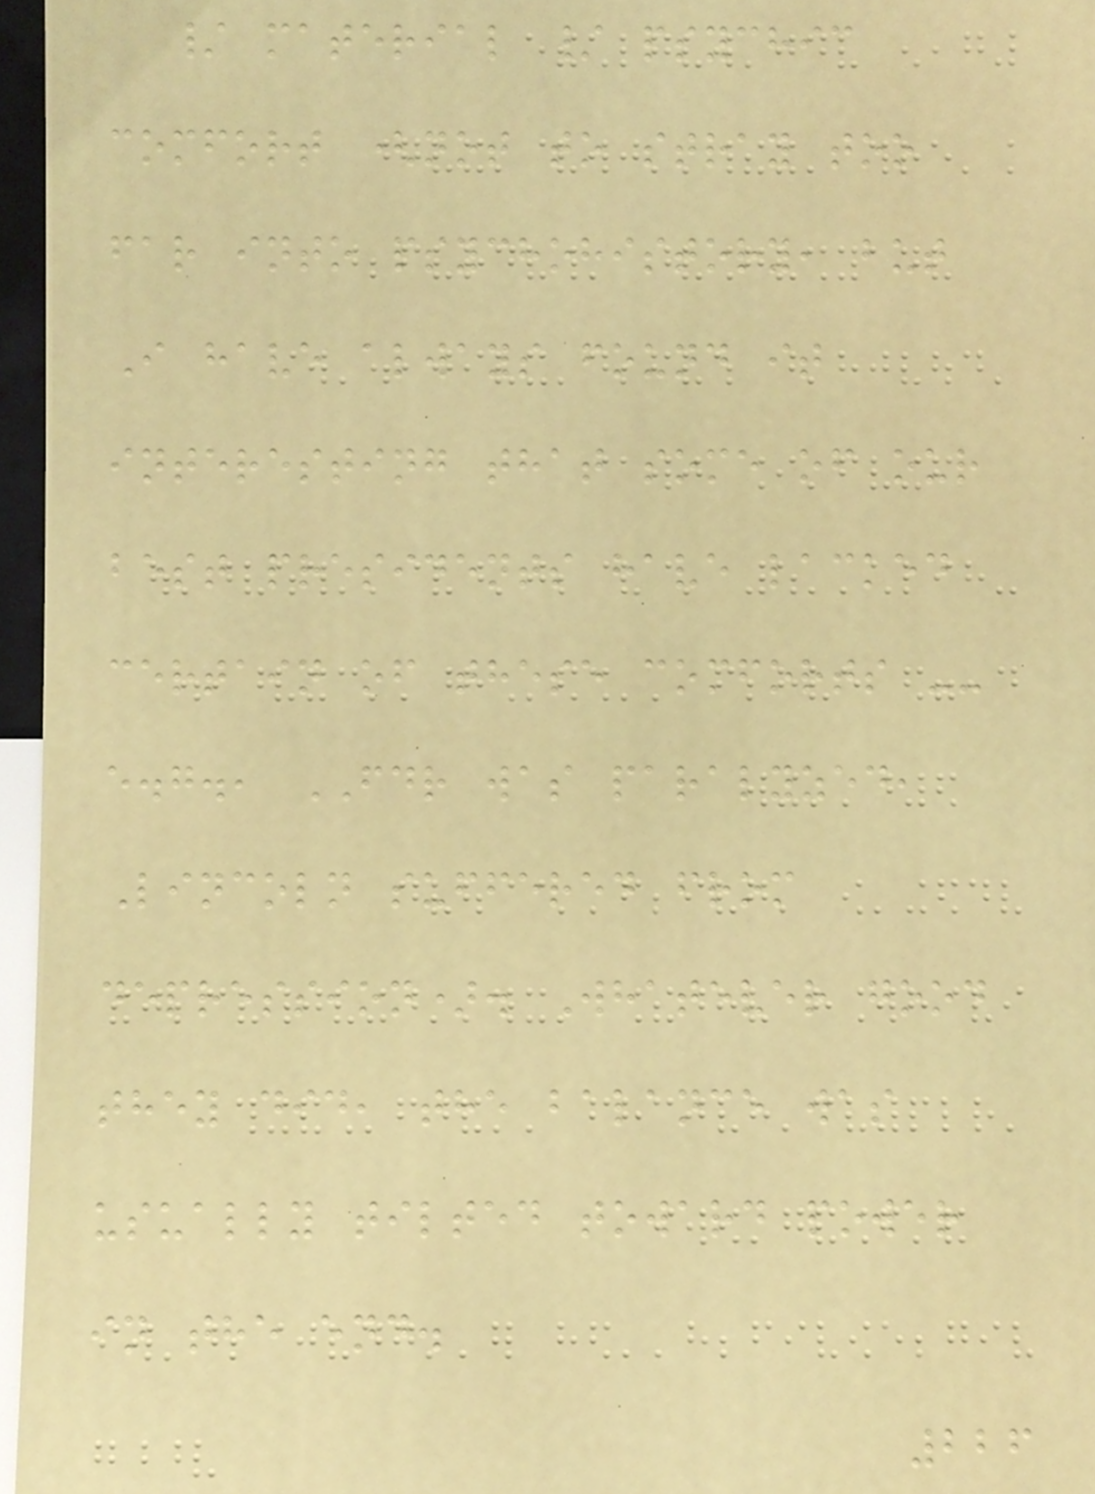/ material / psychic
comfort (not to stray too
far into psychohistory, but
I have always found it
interesting that some of our
best presidents have lacked
certain of these comforts --
e.g., FDR was paralyzed,
Lincoln suffered from
depression). Whatever good
they did, the balance was
usually tilted toward power
in the end.
226
